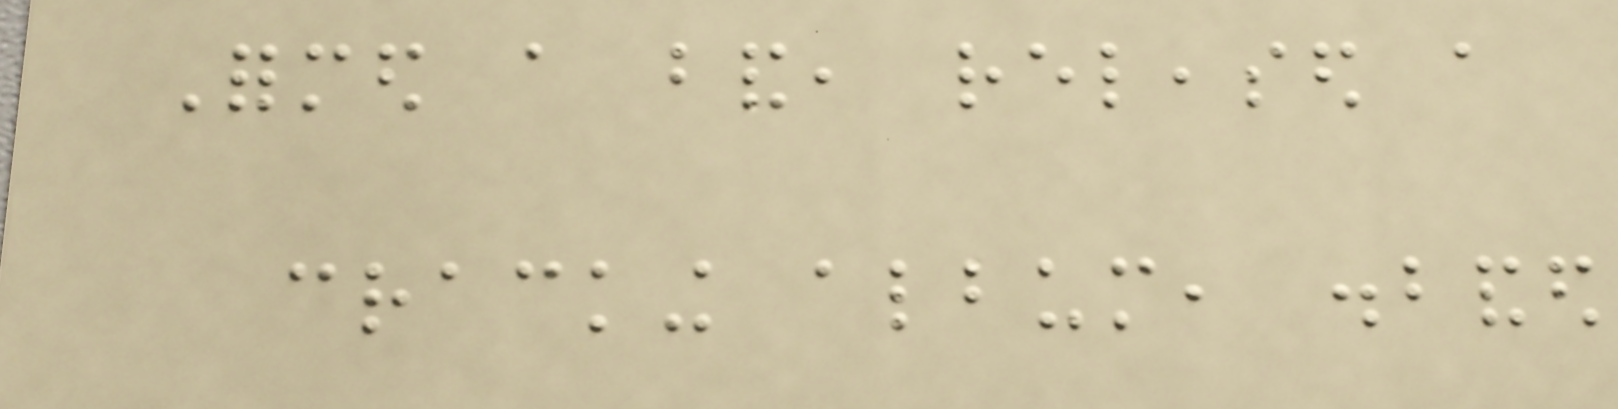Formed a band, released a
cracking album, disbanded
